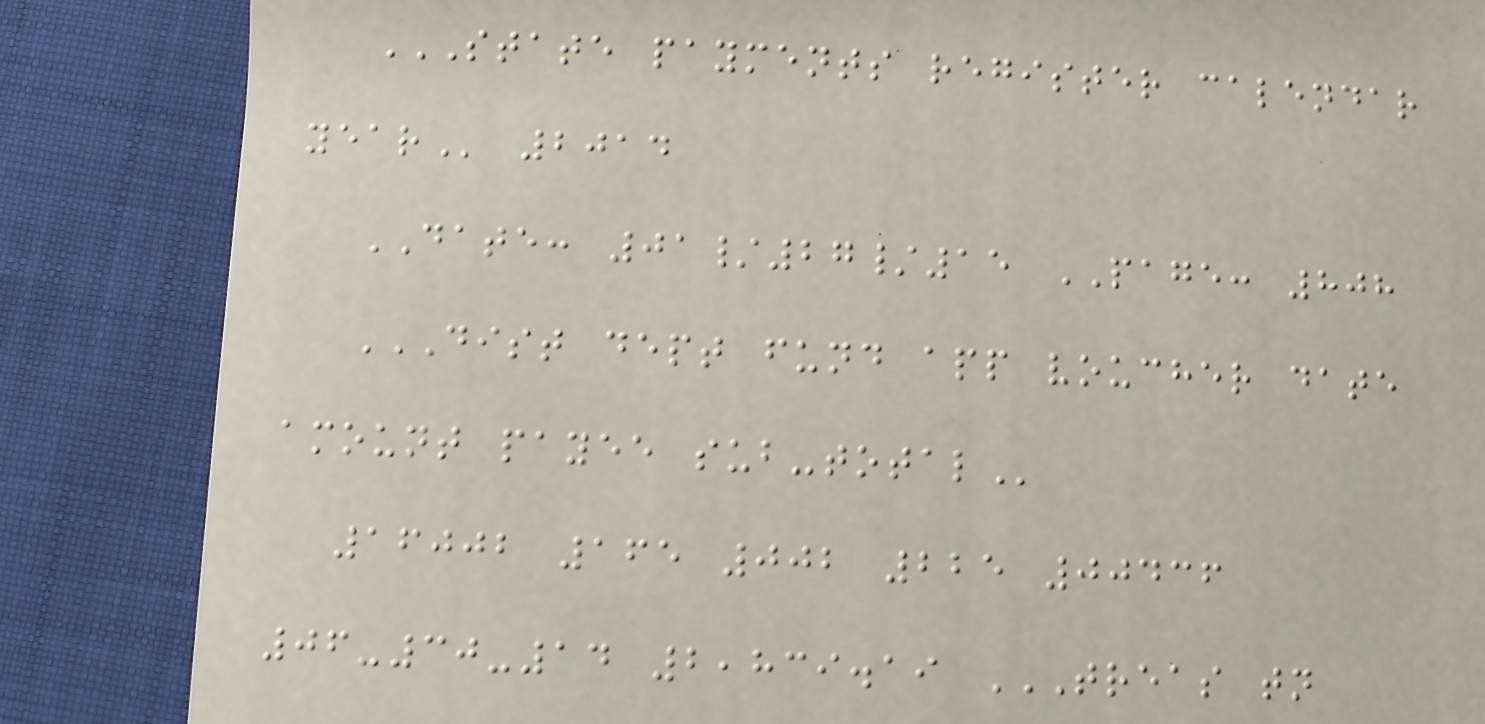STATE PAYMENTS REGISTER CALENDAR
YEAR 2014
DATE: 01/27/15 PAGE: 808
DIST DEPT FUND APP VOUCHER DATE
AMOUNT PAYEE SUB-TOTAL
16002 165 002 225 00436
06-30-14 2,839.19 TREAS TN
